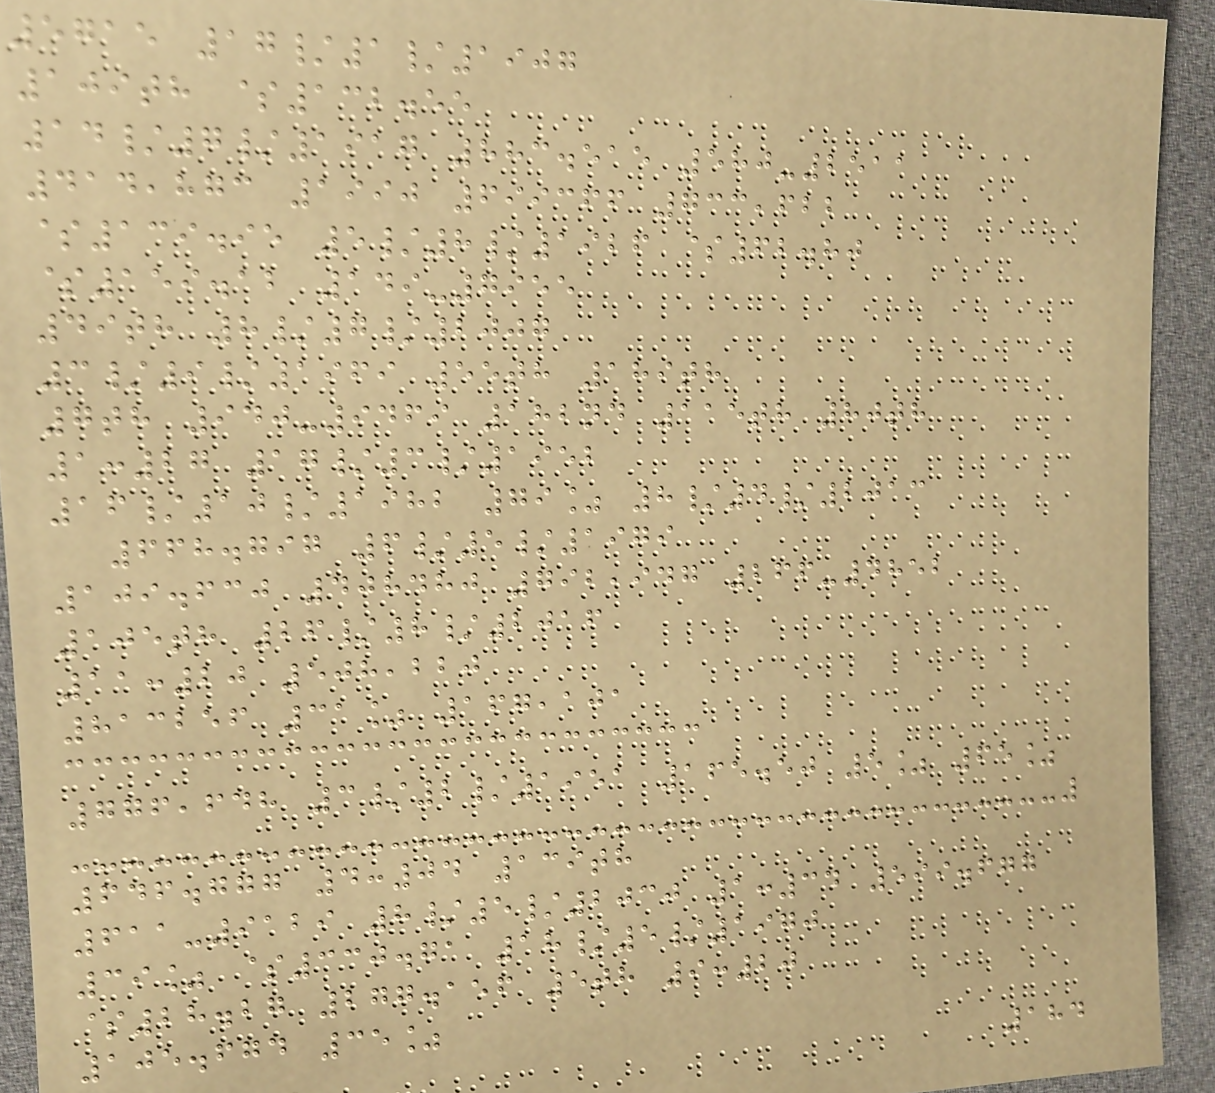5715 17/1/1907
109th $132.55
14/7/1917 883.515 580-2511
414,873 1990 699366 733,622
$139.95 5/8/1926 $62.80
$159.12 149-7955
49th 8/7/2007
3/9/1969 55th 189th
7th 940-9469 182nd 115th 80th
1:27 17/3/1952
16/10/1982 79% 8/4/2013
668.797 6/5/1979
109.630 408480 792,947 266-4852
105th 26/8/2016
11:20 508,220
813256 31% 167,101
776,648 3/2/1951 165.50 5% 65%
646.777 4:04 139th
611-9129 8/5/2030 1:34 599.677
39% $330.71 18/5/1970
$28.27 277.156 5th 9:20
105.674 35%
184
